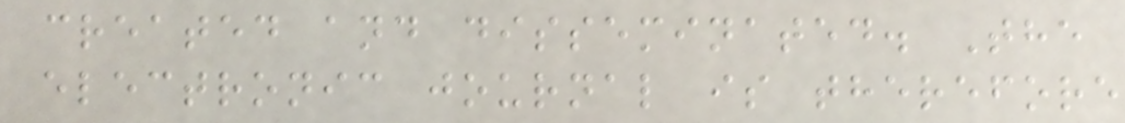created and disseminated. The
electronic journal is therefore
